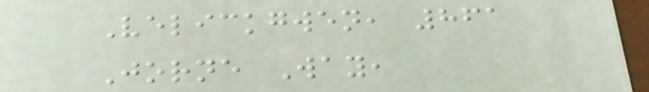Velickgwen, 861
Jorne Way,
